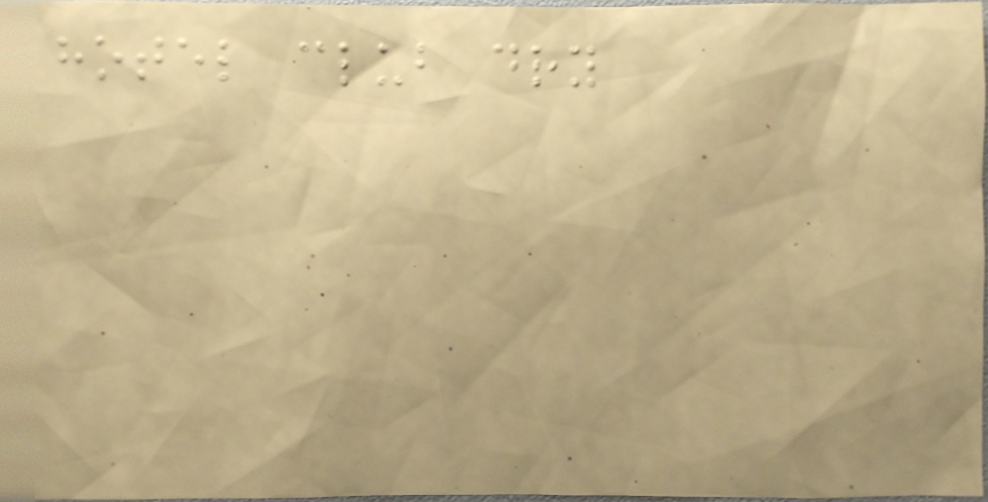hotel club dry
